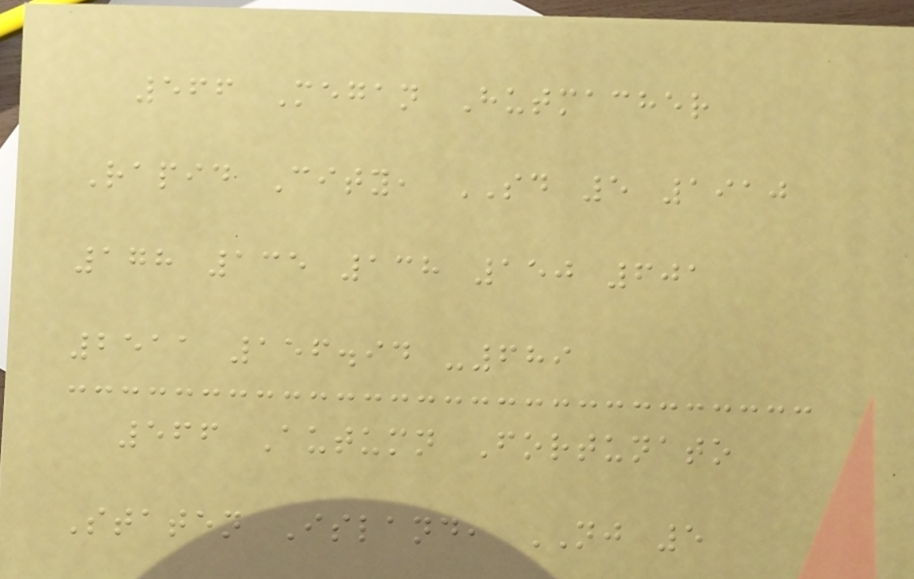566 Megan Hutmacher
Rapid City, SD 5 1910
178 135 138 150 601
2511 156.94 -689
566 Autumn Fortunato
Staten Island, NJ 5
